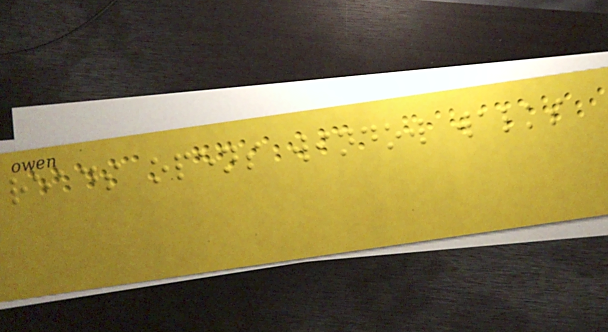reads opens window walks
